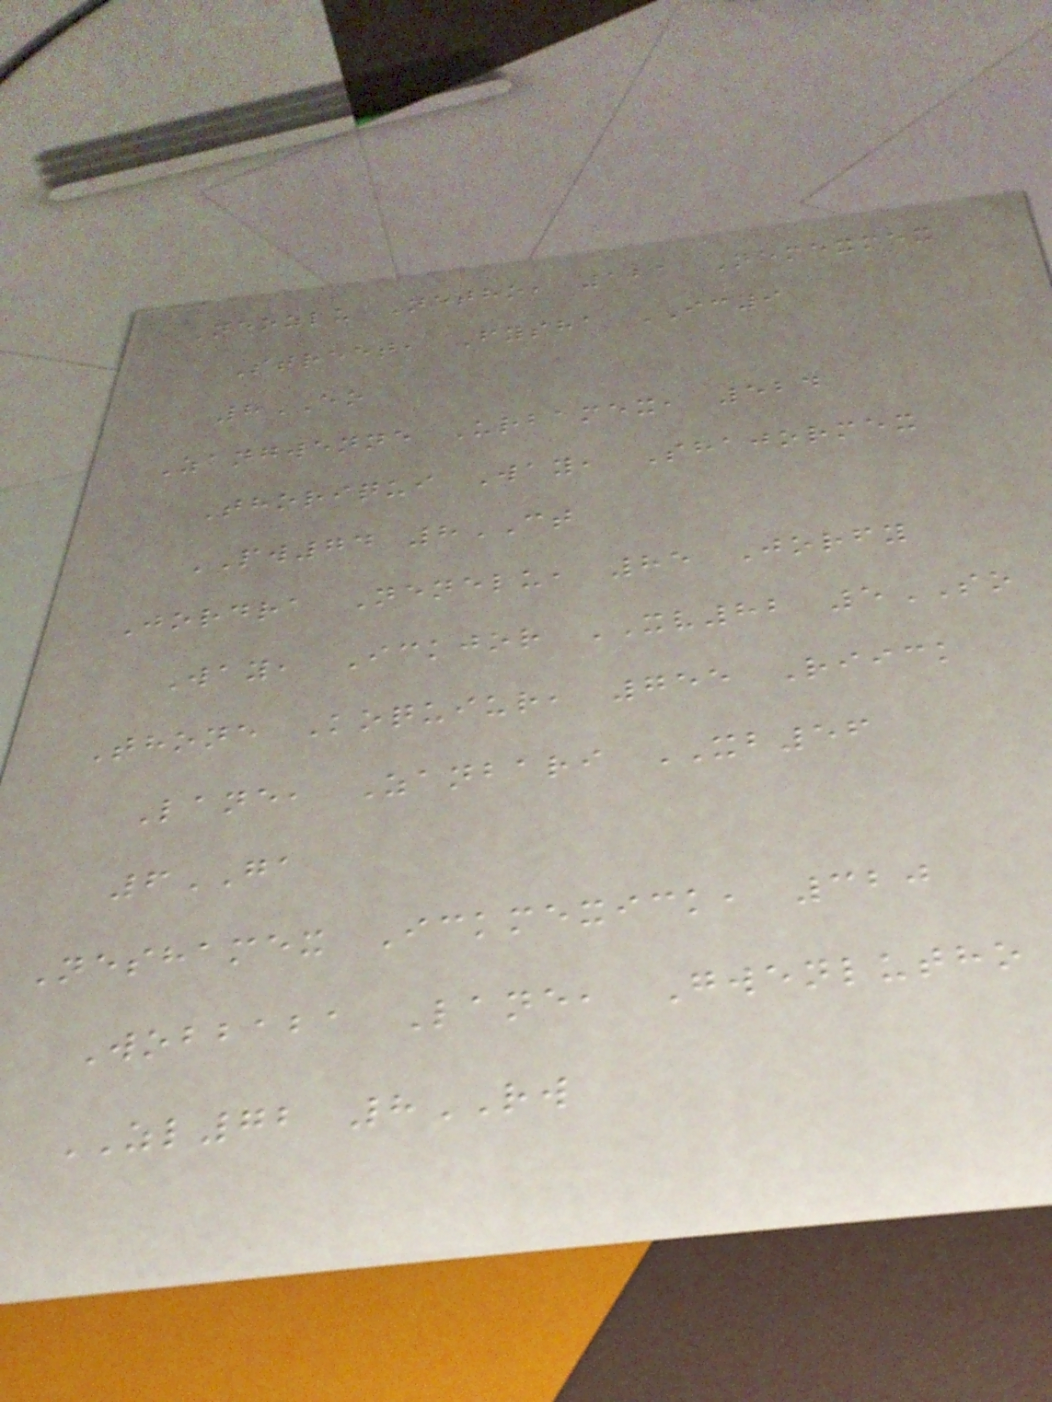Neozlu Netho, 121 Nemexmex
Street, Fysha IC9
8EO
Zangwenne Urbamex, 524
Thoriqui Way, Shajormex
PW74 8CT
Jordra Nenelu, 85 Jorfy
Way, Ickjor XV82 5SO
Thone Koquiur, 755 Riick
Lane, Zanbari XB56
6GA
Neshamex Ickmexick, 320
Wobbaba Lane, Gwenlutho
ZL72 8RW
